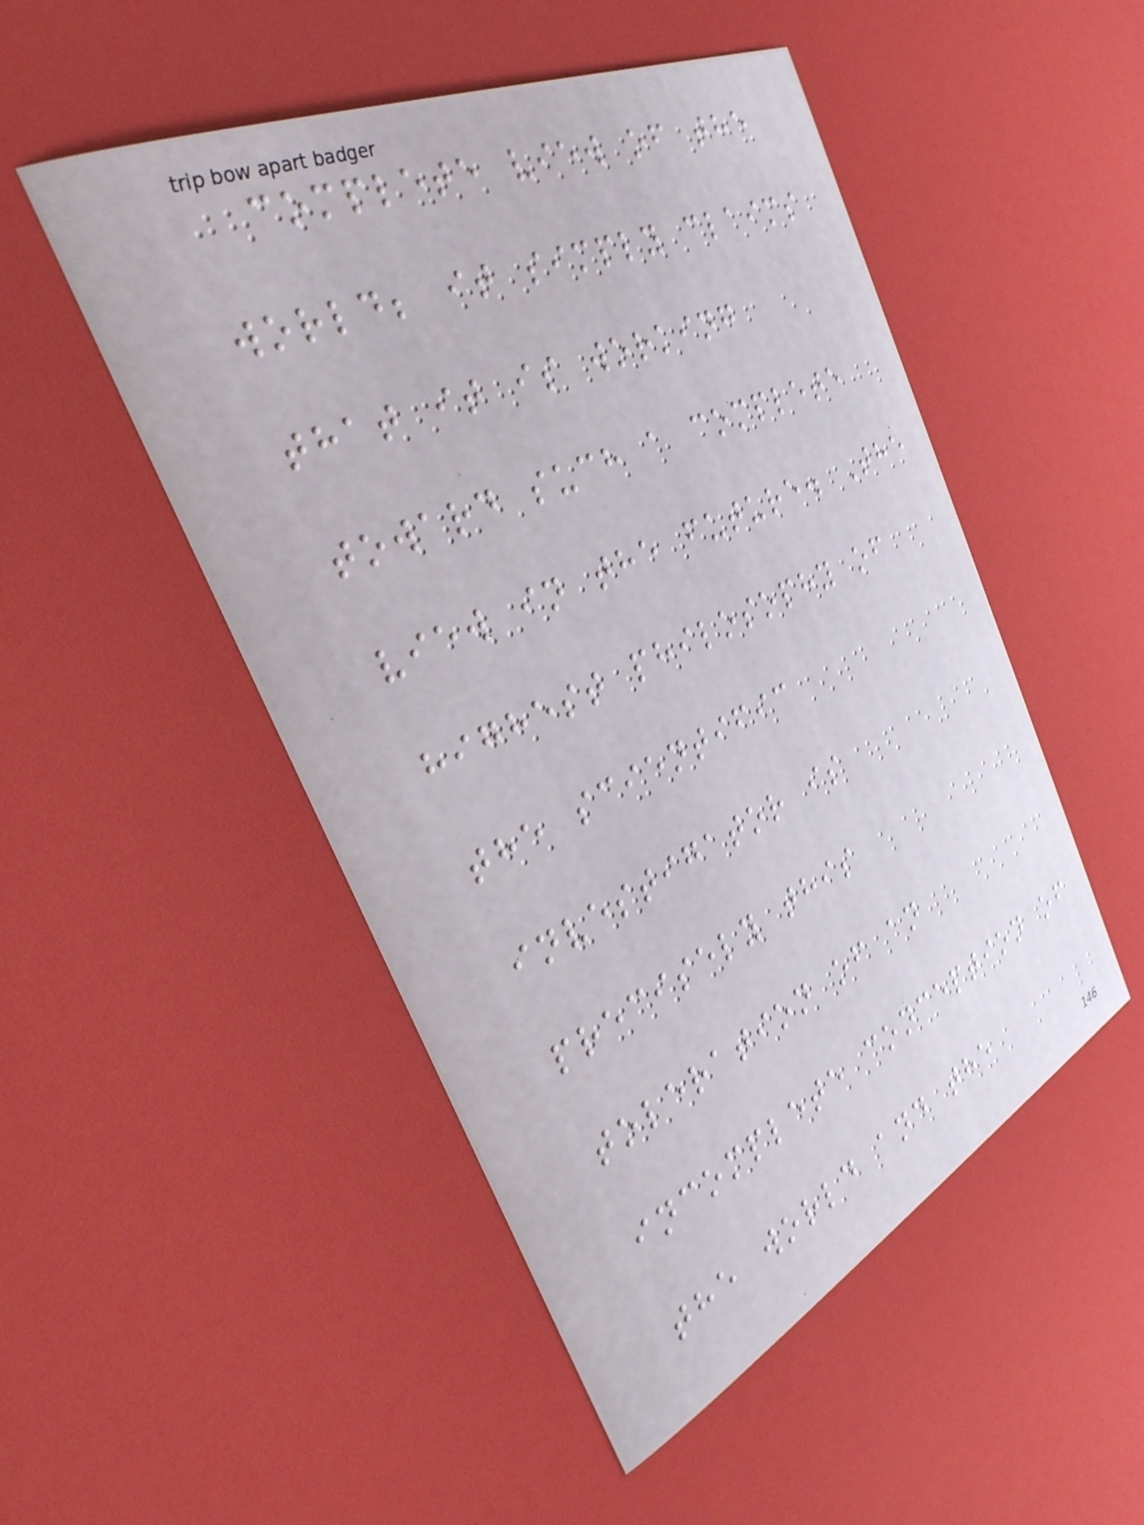complete view of the
world; it simply claims
that it is working
toward such a complete
view in the future. The
highest philosophy of
the scientific
investigator is
precisely this
toleration of an
incomplete conception of
the world and the
